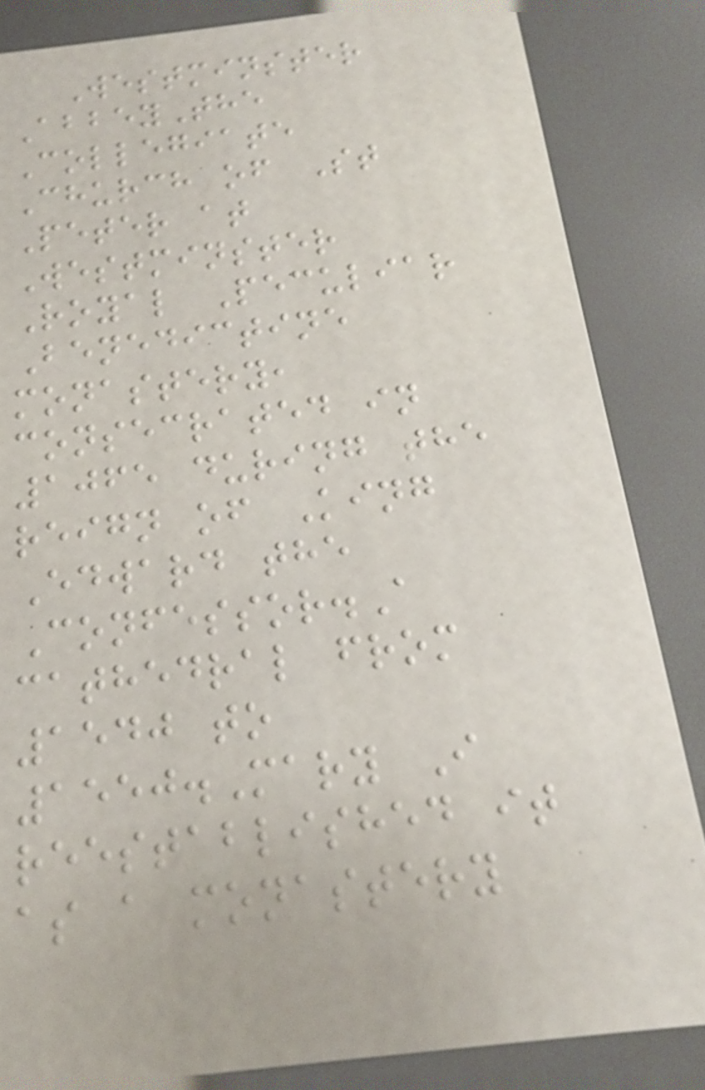Westminster
AbbeyThe
Collegiate
Church of St
Peter at
Westminster
Royal Peculiar
Benedictine
monastery,
consecrated in
1065 during the
reign of King
Edward the
Confessor.A
cathedral from
1540 to
1550.Mary I
reestablished it
as a monastery
